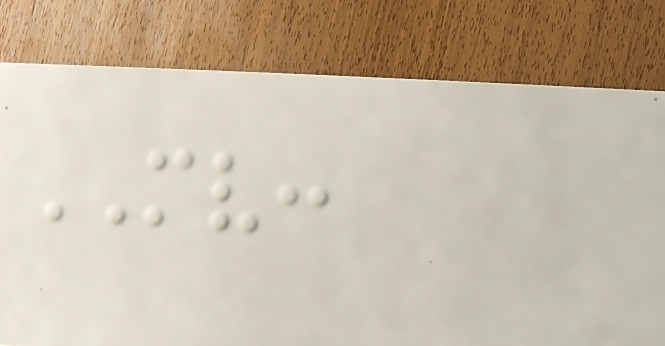MV:
